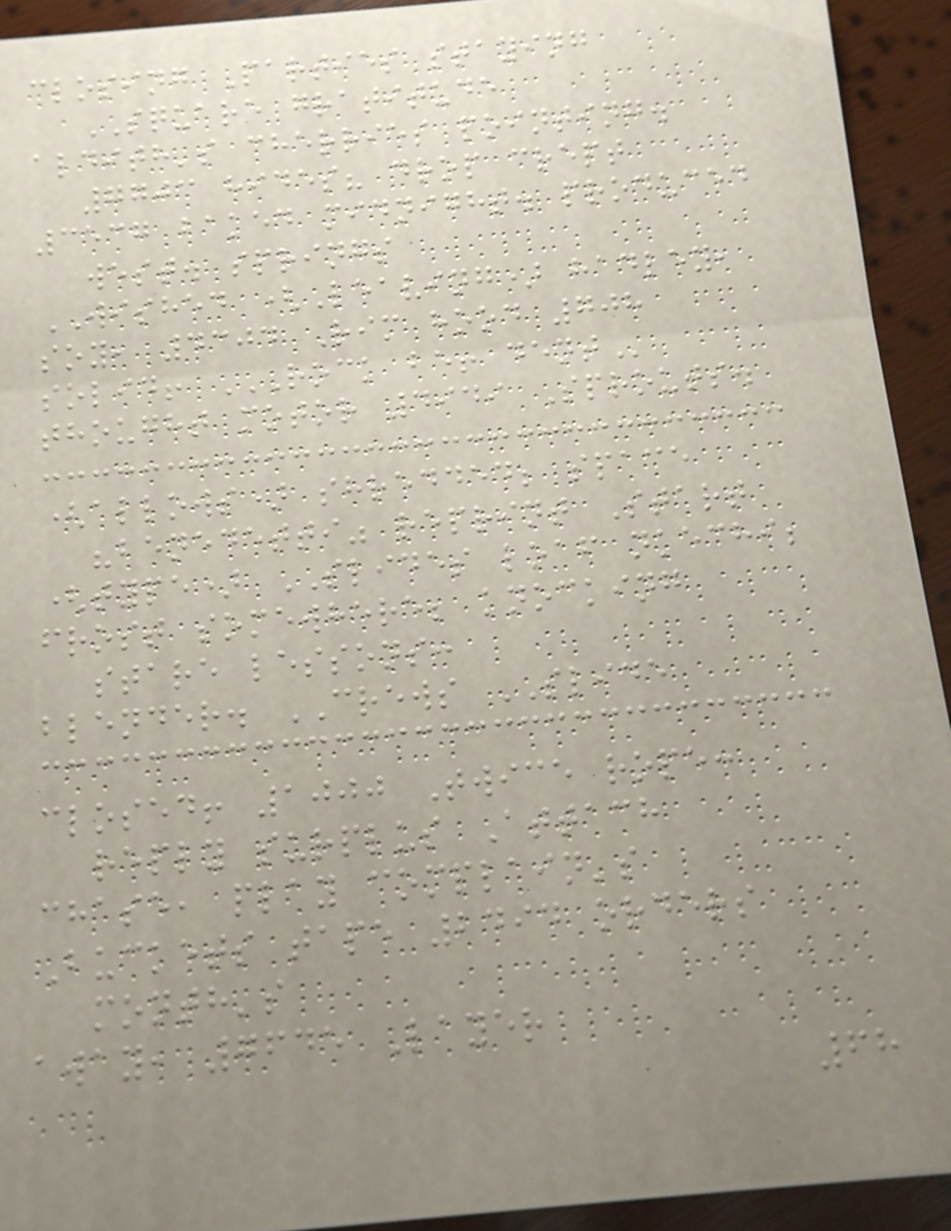closing Parties staying
SQUARE gratitude
aldith's cherries pointing.
7703 hides? drop crept
3537 baked midnight. produced
west. springs
WISHED (Leaving) hadley,
soy, 4304 Rim hood 708
solid! ROCK BE! DENT
thought motor 4949 Sprouts.
(allows) shredded; space
"benedetti" reprint Start
(type) SLIDES loaf nkechi;
frost somewhere; knocking
stare lessons:
blender. CREWS SLIDE
closed! 1000 Twice rope:
reply surplus Attach
chase, play complain's
Buckets tape 2494 orders
month's
away, 7645 Layer
68
